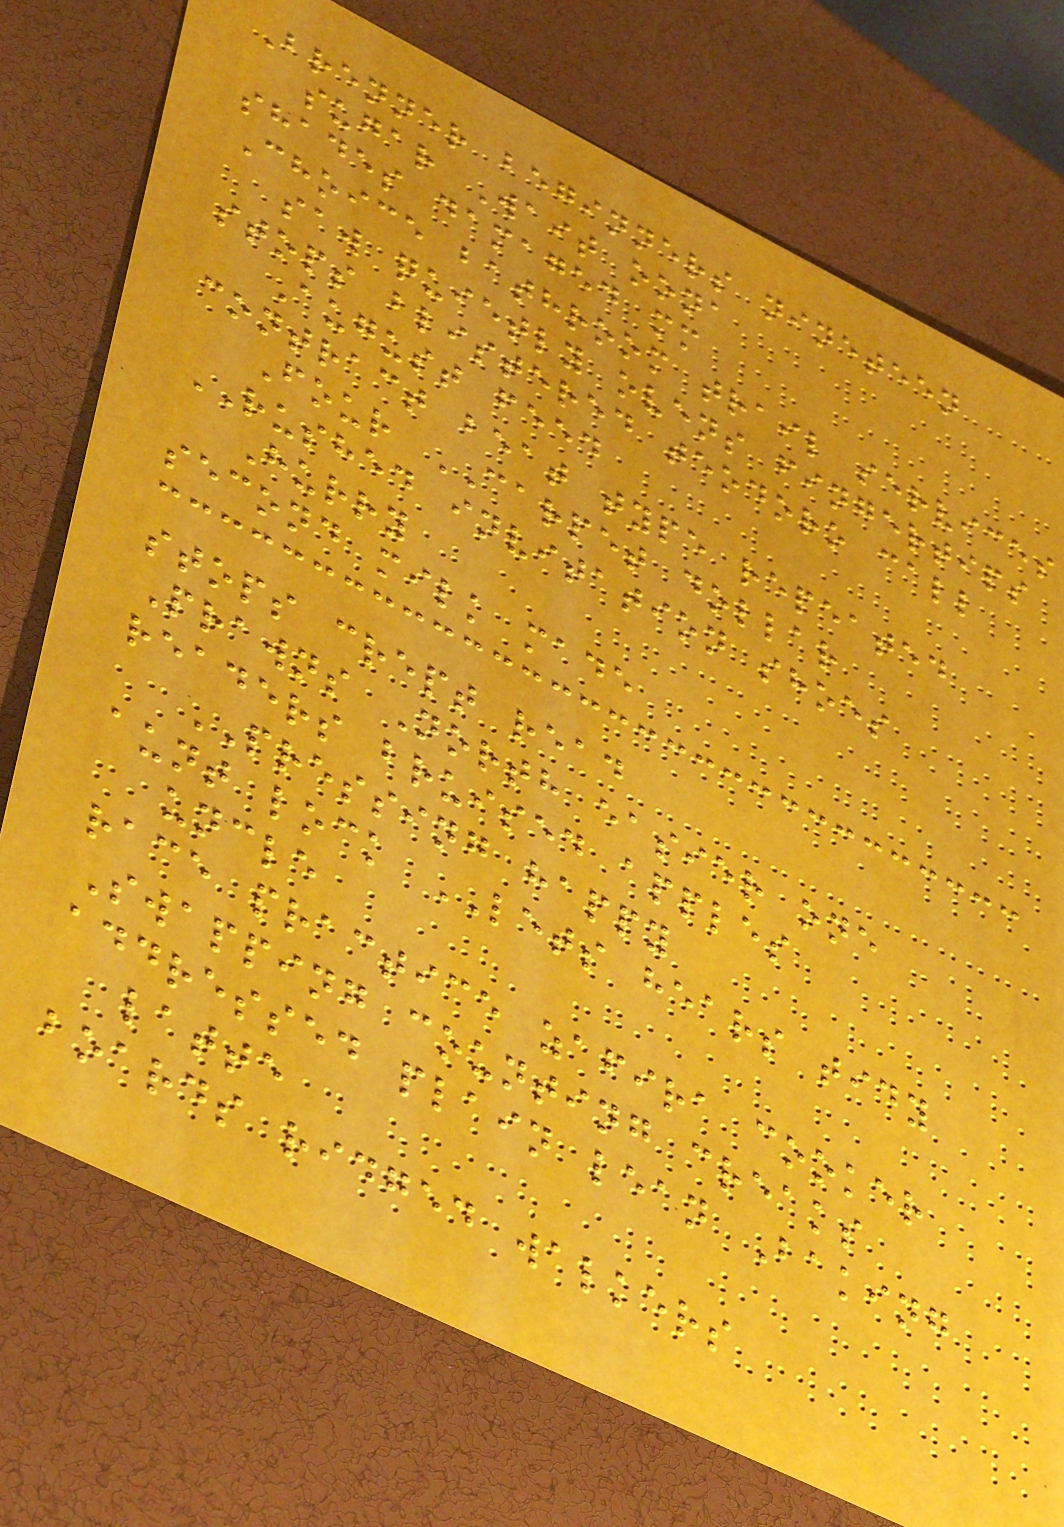Brenner beginners nineteen
sugar Wait oona
shades damaged mm
Choice bathroom trail services
saw quietly ovens fingertips
stops blistered teodoro call
August feed
contract beat type repeated
Four CARPET dollar
RUSHED invitation shoes
Hurry
second milk made
stops crept read
Prawns North easier one
readers bruised apples
PRESSING happy
aunt lock LETS hears tidy
uncle
race practice zafira cooker
Swapping counting creaks
addressed plain lean Baking
latte
boards ridged walkers
